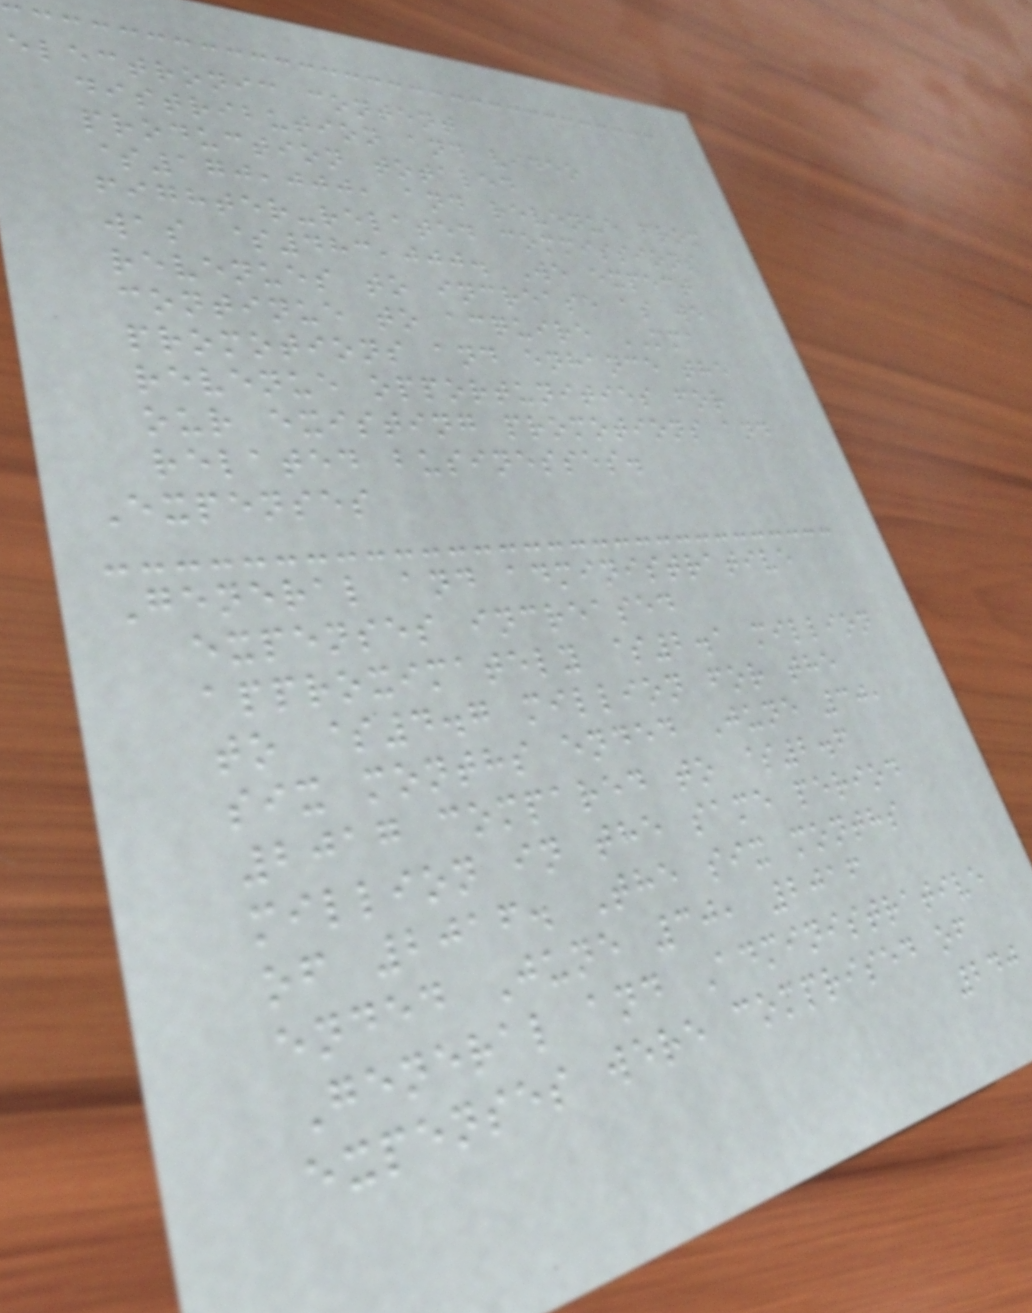electronic content
distribution and video
production totaled
$170,000, and revenue from
fighter-related commissions
was $483,000. We expect
revenues to increase as we
continue to acquire MMA
promotions and enhance the
revenue opportunities for
our existing promotions and
related businesses.
Expenses
General and administrative
expenses increased
approximately $2.1 million
to $4.7 million for the
six months ended June 30,
2017 compared to $2.6
million in the same period
of 2016. The six months
ended June 30, 2016
General and Administrative
expenses were comprised of
240
